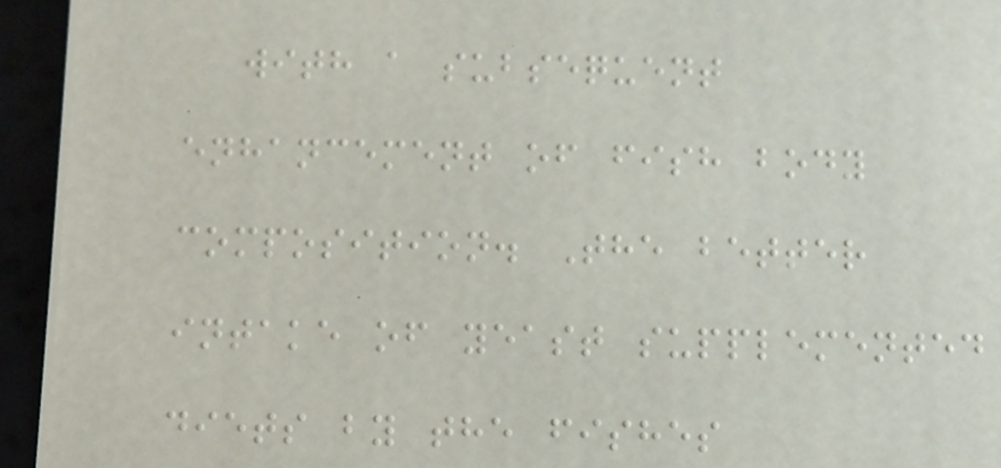with a subsequent
enhancement of fish body
composition. The better
intake of yeast supplemented
diets by the fishes
